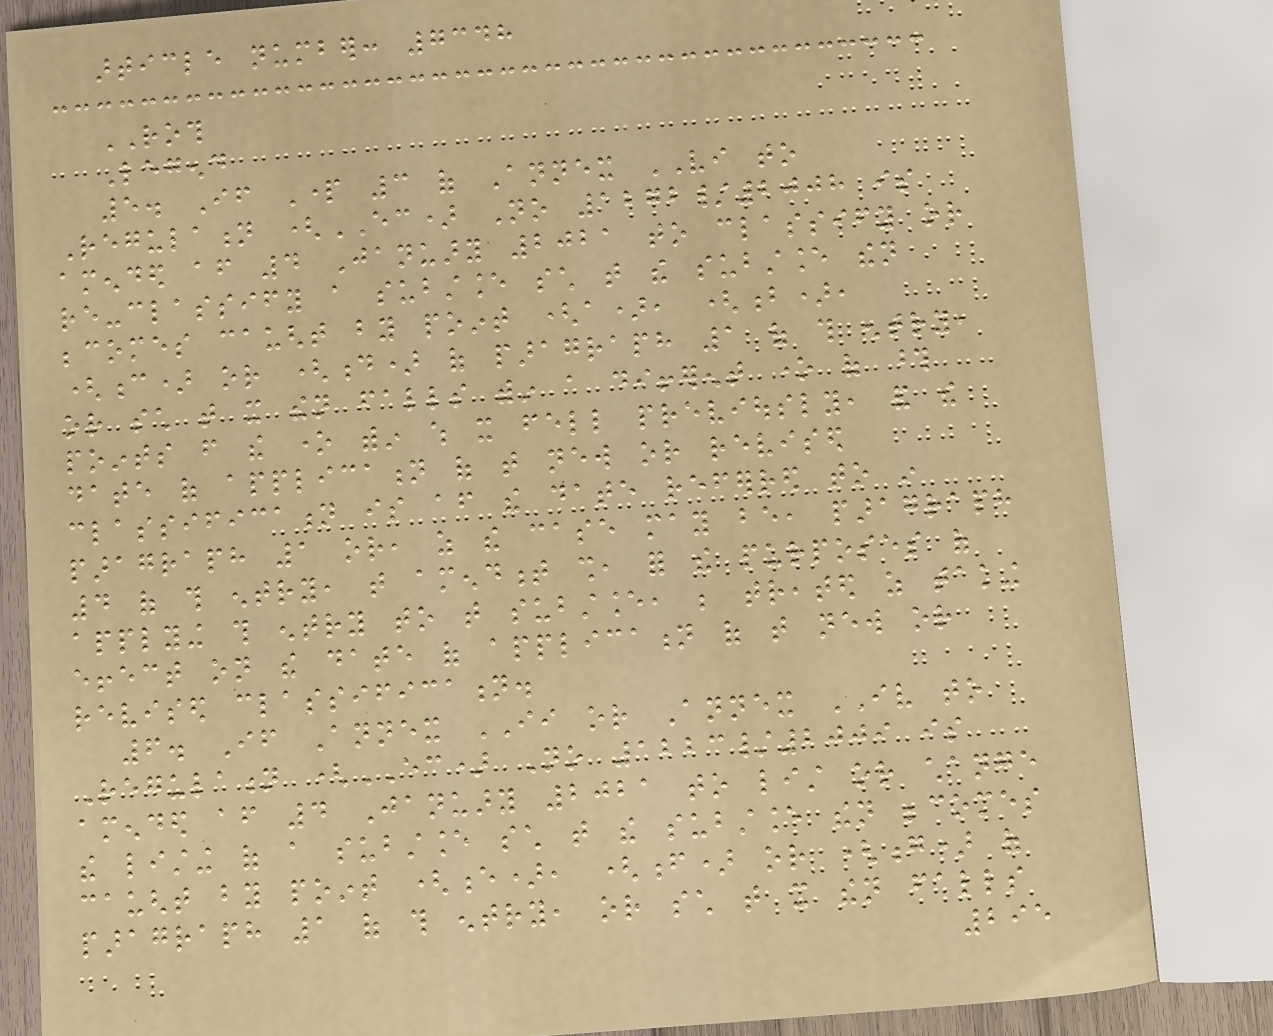article number: 7348
ROTH
Legend
5. If Part 3 of Annex VI to
Regulation (EC) No 1272/2008 is
amended after 4 January 2021 to classify or
re-classify a substance such that the substance then
becomes caught by point (a), (b),
(c) or (d) of paragraph 1 of this entry,
or such that it then falls within a different one of those
points from the one within which it fell previously, and the
date of application of that new or revised
classification is after the date referred to in
paragraph 1 or, as the case may be, paragraph
4 of this entry, that amendment shall, for the purposes of
applying this entry to that substance, be treated as taking
effect on the date of application of that new or
revised classification.
6. If Annex II or Annex IV to
Regulation (EC) No 1223/2009 is
amended after 4 January 2021 to list or change
the listing of a substance such that the substance then becomes
caught by point (e), (f) or (g) of
paragraph 1 of this entry, or such that it then falls
295
